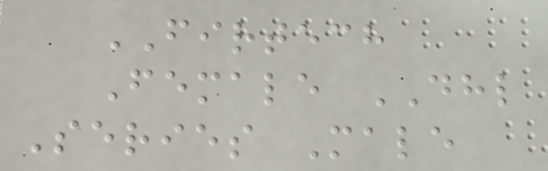FIRTECH
Female DHL
Series Male
